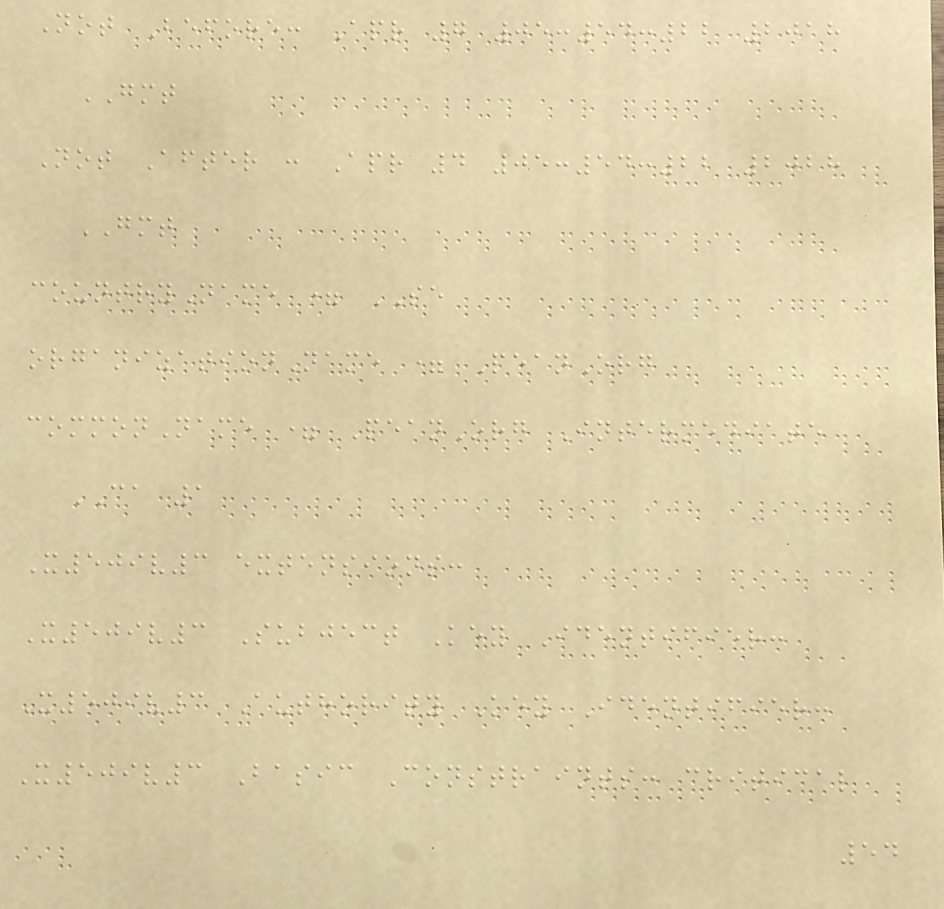Not Before: Apr 7 05:54:22 2018
GMT
Not After : Apr 4 05:54:22 2028
GMT
countryName = SE
organizationName = PeanOrg
commonName = PeanOrg Intermediate
CA 1
X509v3 extensions:
X509v3 Subject Key Identifier:
X509v3 Authority Key Identifier:
X509v3 Basic Constraints: critical
54
